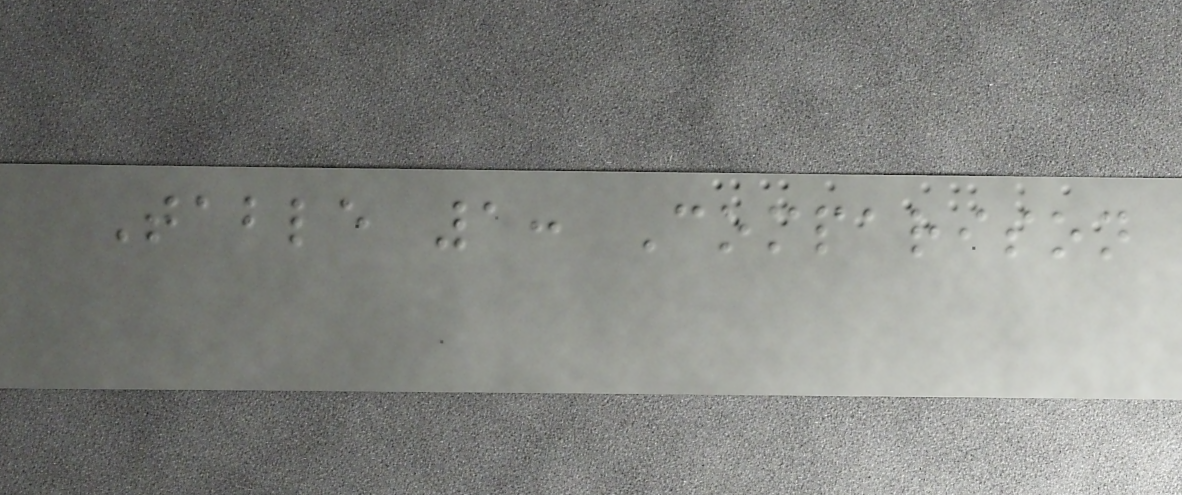Table 1: Comparison
